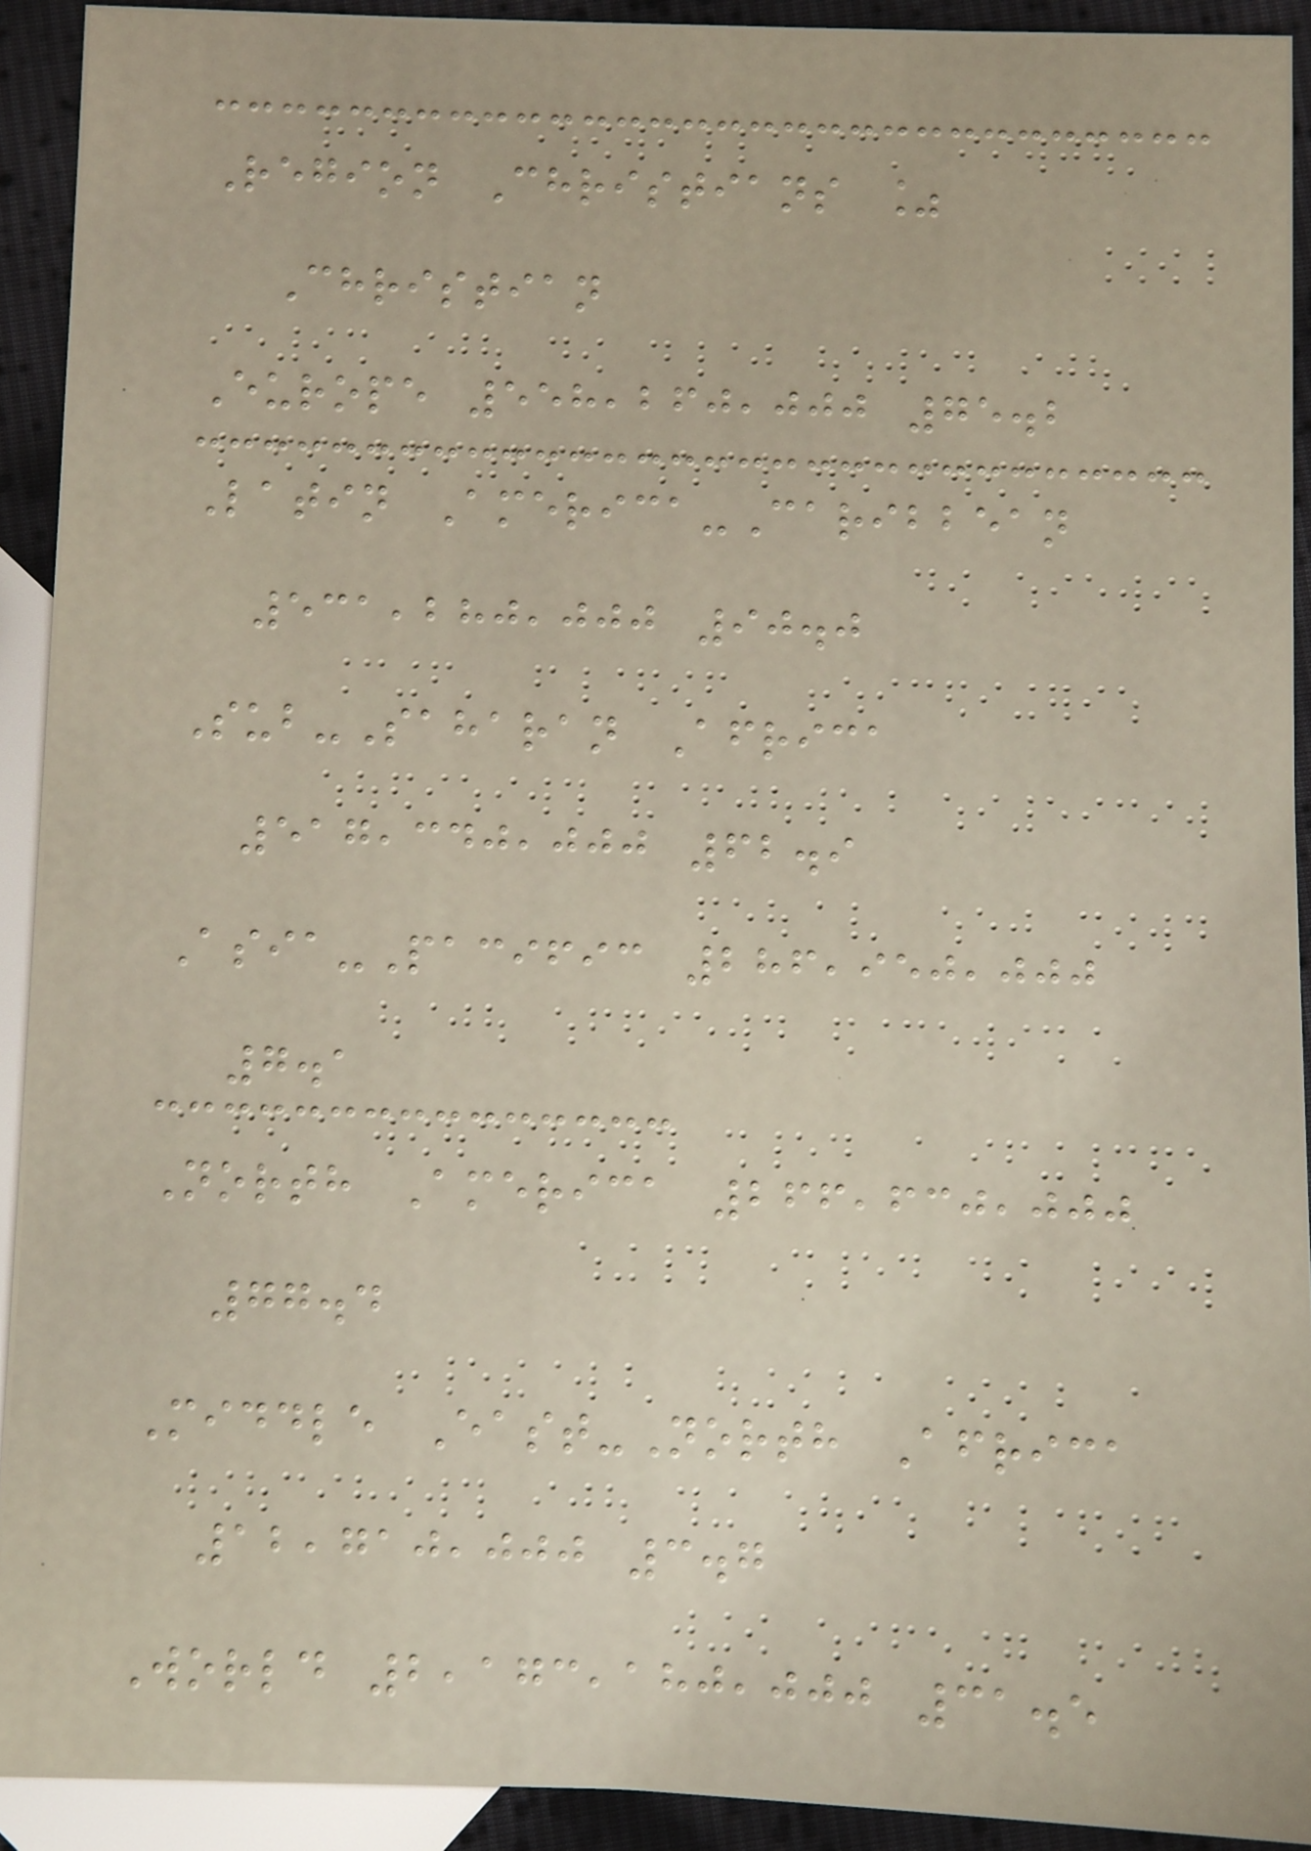Region Christians %
Christian
Europe 558,260,000 75.2
Latin America-Caribbean
531,280,000 90.0
Sub-Saharan Africa
517,340,000 62.9
Asia-Pacific 286,950,000
7.1
North America 266,630,000
77.4
Middle East-North Africa
12,710,000 3.7
World 2,173,180,000 31.5
